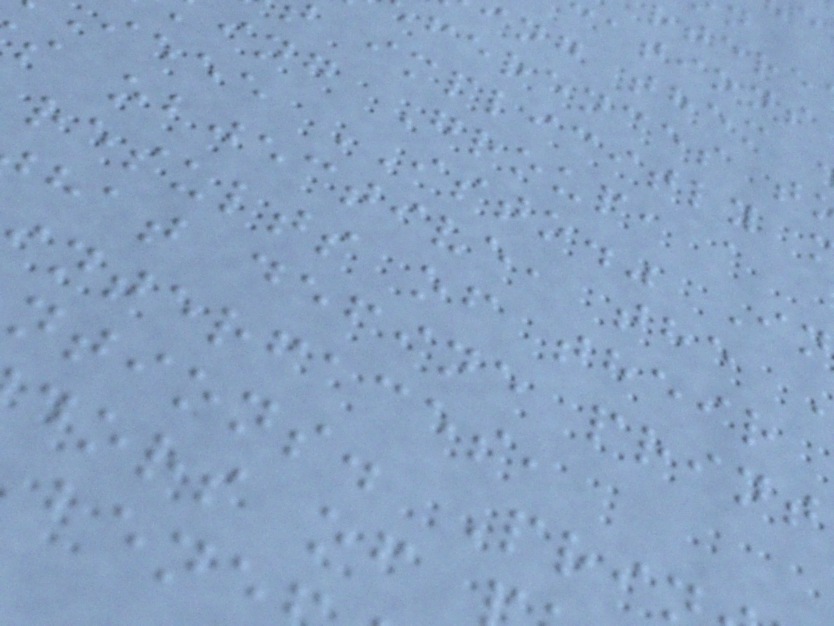ferences t
implicitly
ing Group, a
ieee ISTO." In
s objective, the
results of their
hat define print
nterfaces,
ntions. Pri
